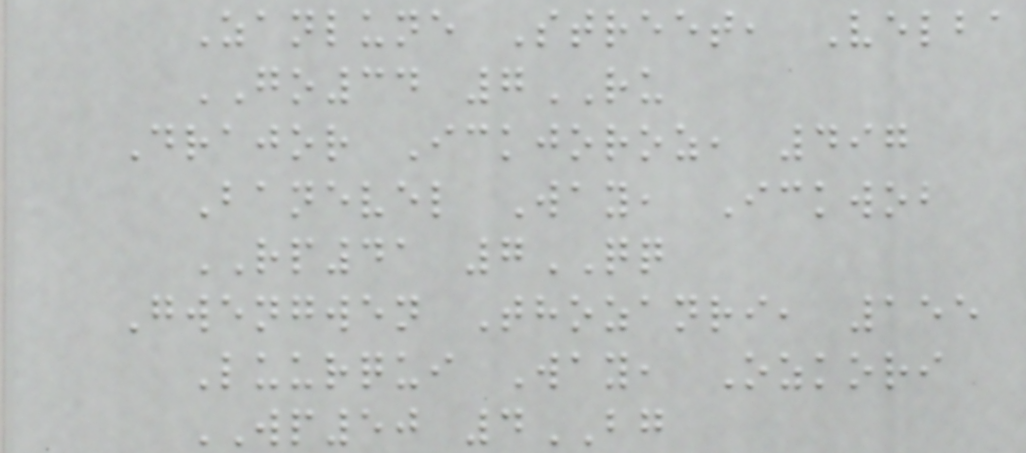Zanlune Street, Velba
GO34 7RU
Drajor Ickjoroz, 497
Banevel Way, Ickwob
RP41 7QQ
Gwengwen Thozanri, 155
Luurqui Way, Ozkori
WP50 4BG
